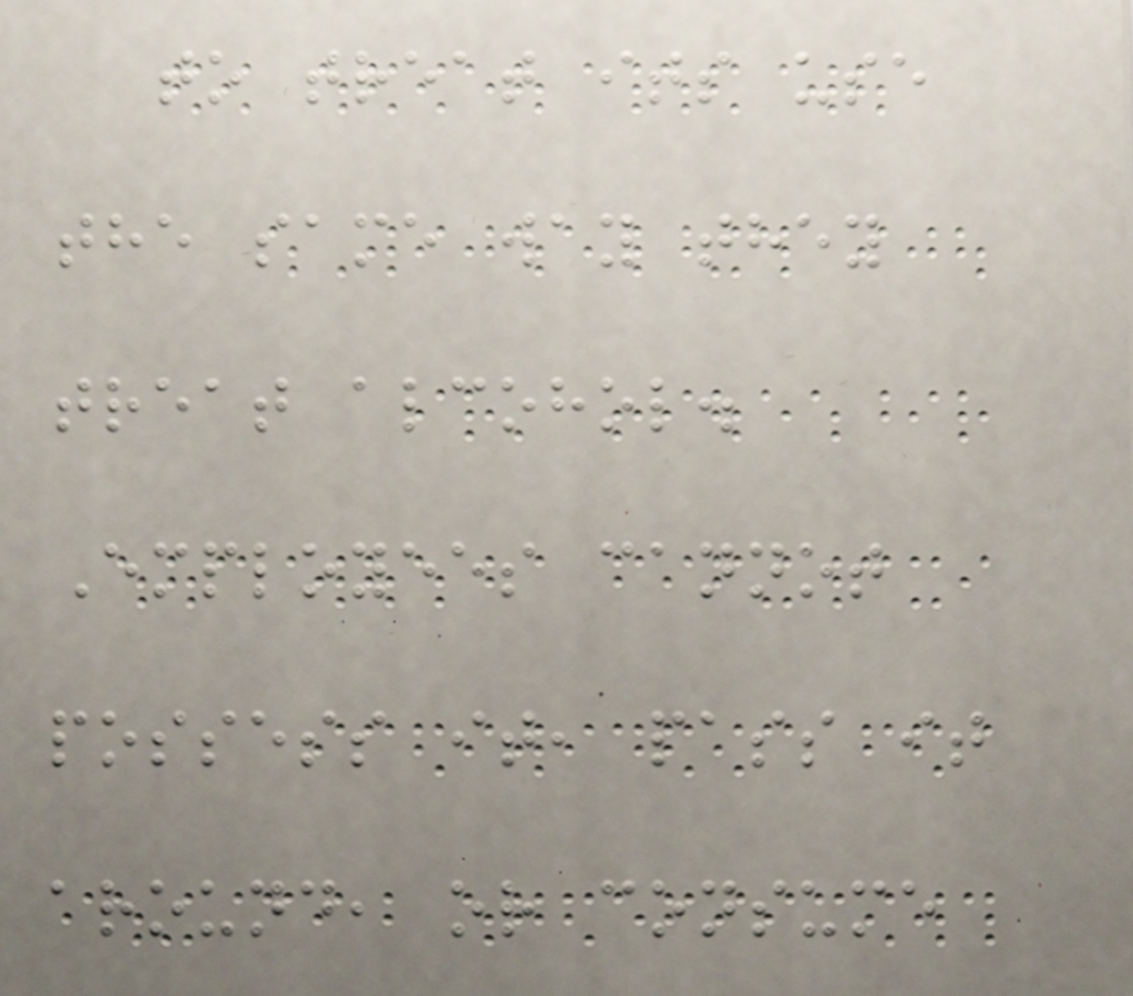to treat its use
the same way they
treat alcohol.
Employees cannot
possess it, pass it
around, or consume
